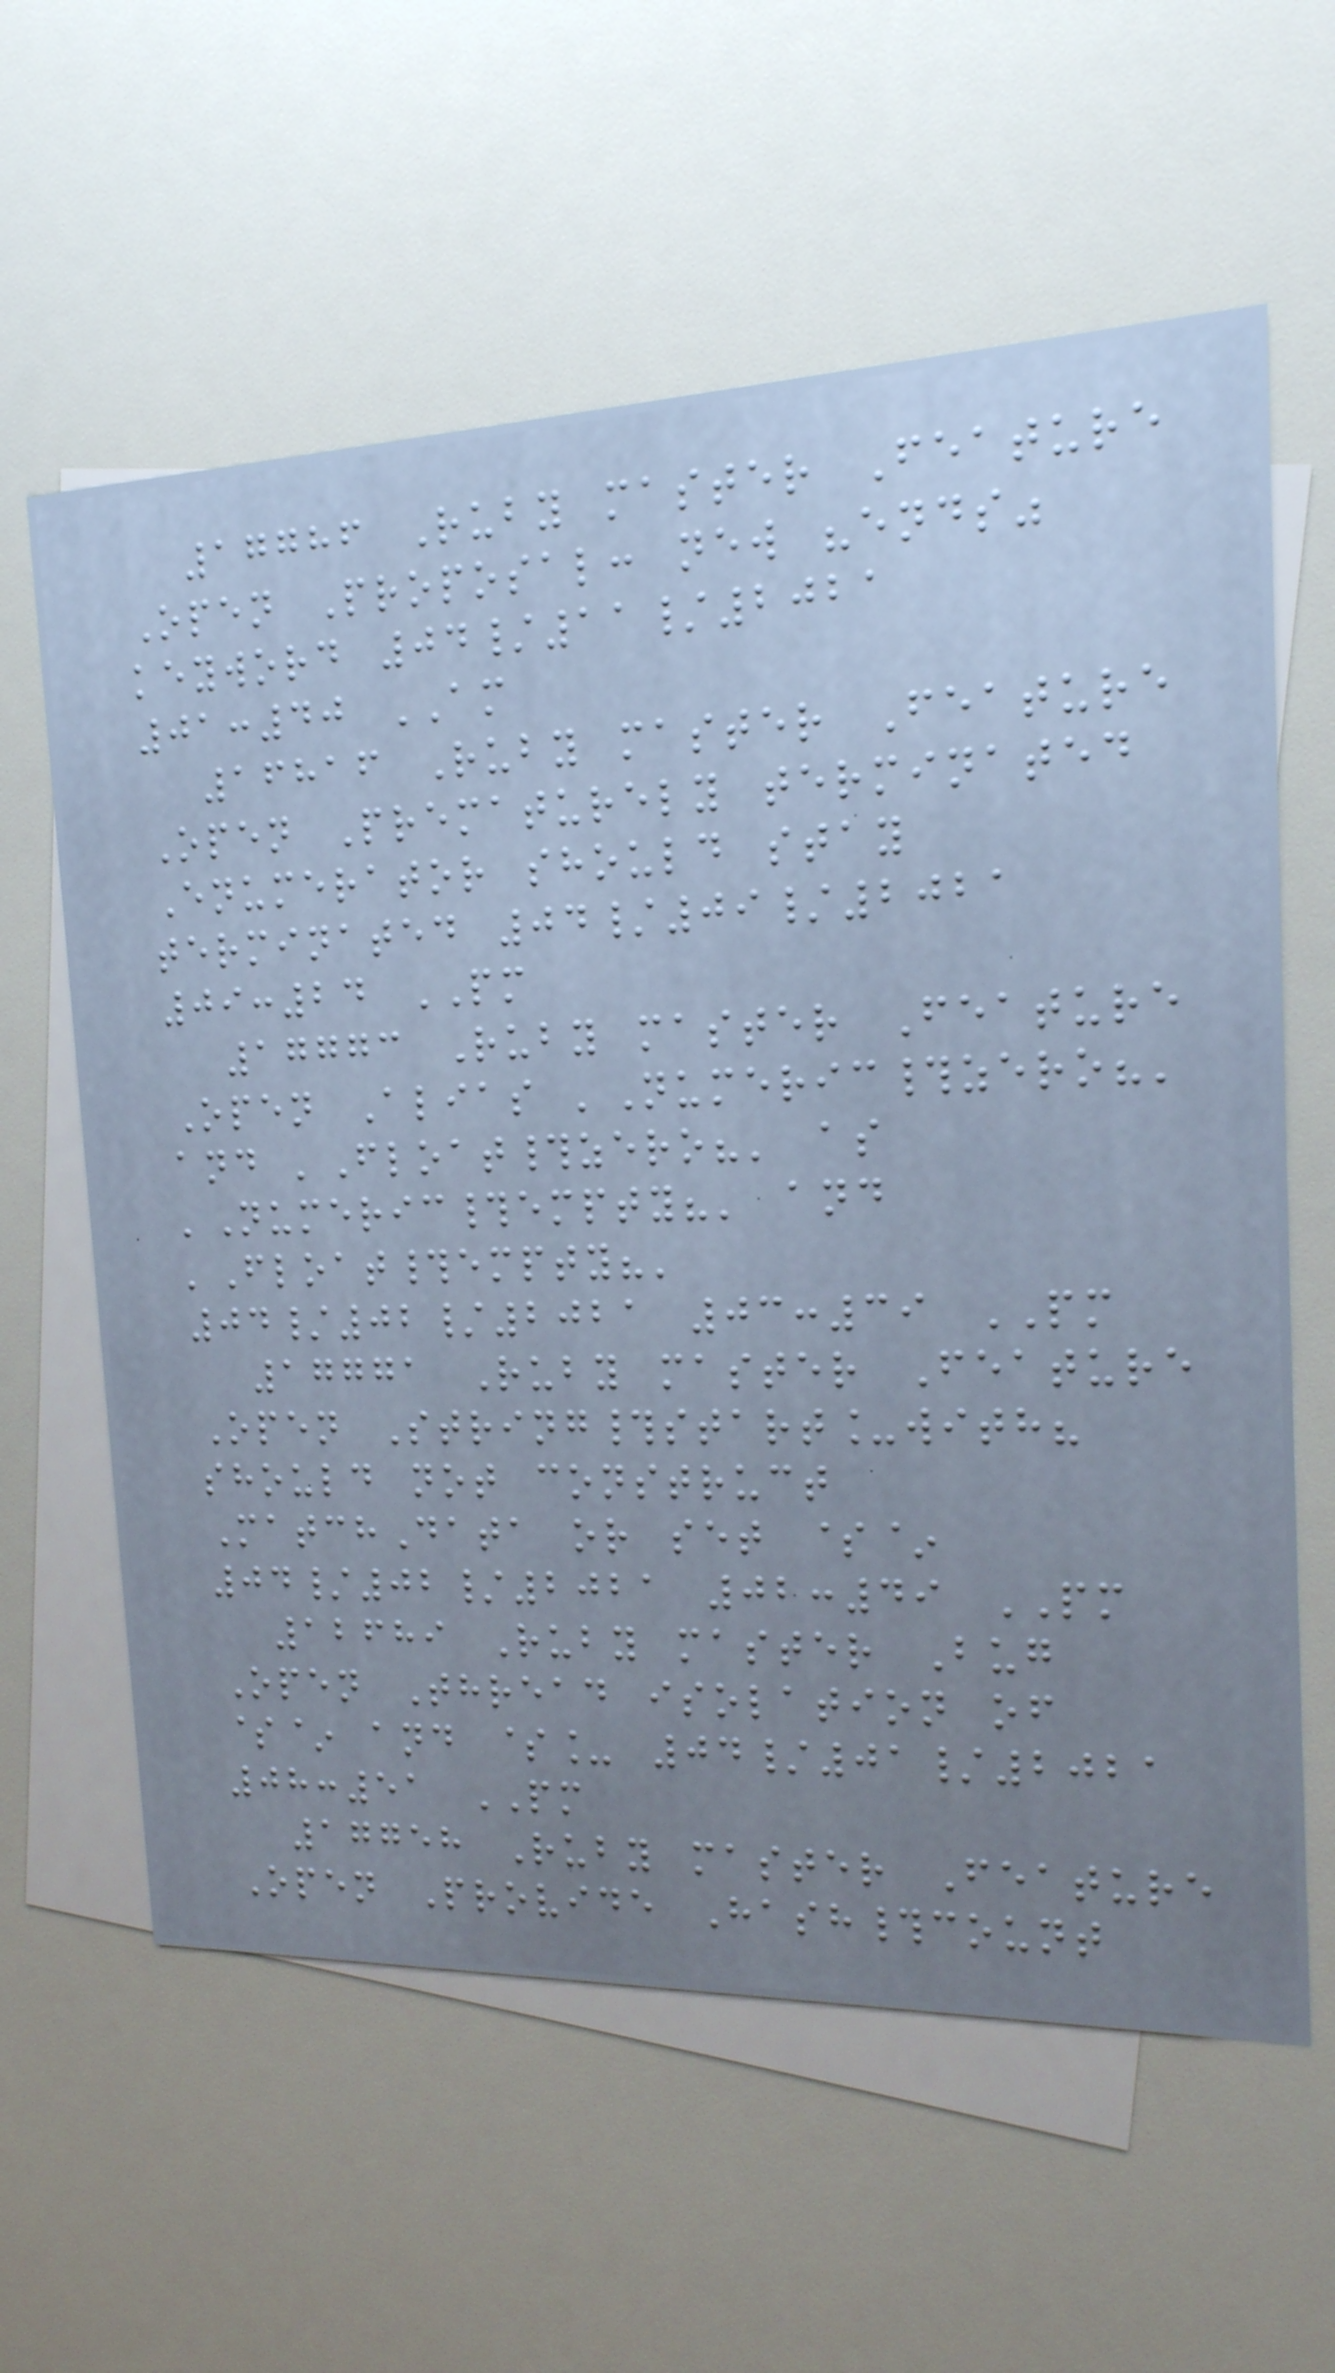17786 Ruby master Feature
Open Proposal: new "ends"
keyword 04/11/2021
01:40 AM
16816 Ruby master Feature
Open Prematurely terminated
Enumerator should stay
terminated 04/09/2021
09:24 PM
17773 Ruby master Feature
Open Alias 'Numeric#zero?'
and 'Float#zero?' as
'Numeric#empty?' and
'Float#empty?'
04/02/2021 03:39 PM
17771 Ruby master Feature
Open String#start_with?
should not construct
MatchData or set $~
04/02/2021 02:49 PM
12689 Ruby master Bug
Open Thread isolation of
$~ and $_ 04/01/2021
08:51 PM
17758 Ruby master Feature
Open Provide Hash#count
